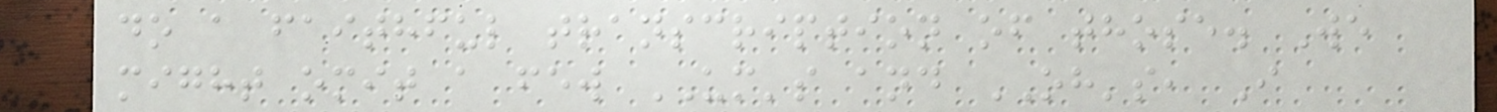do a faithful transcription of those. We
might omit a few UM's and OH's, I
